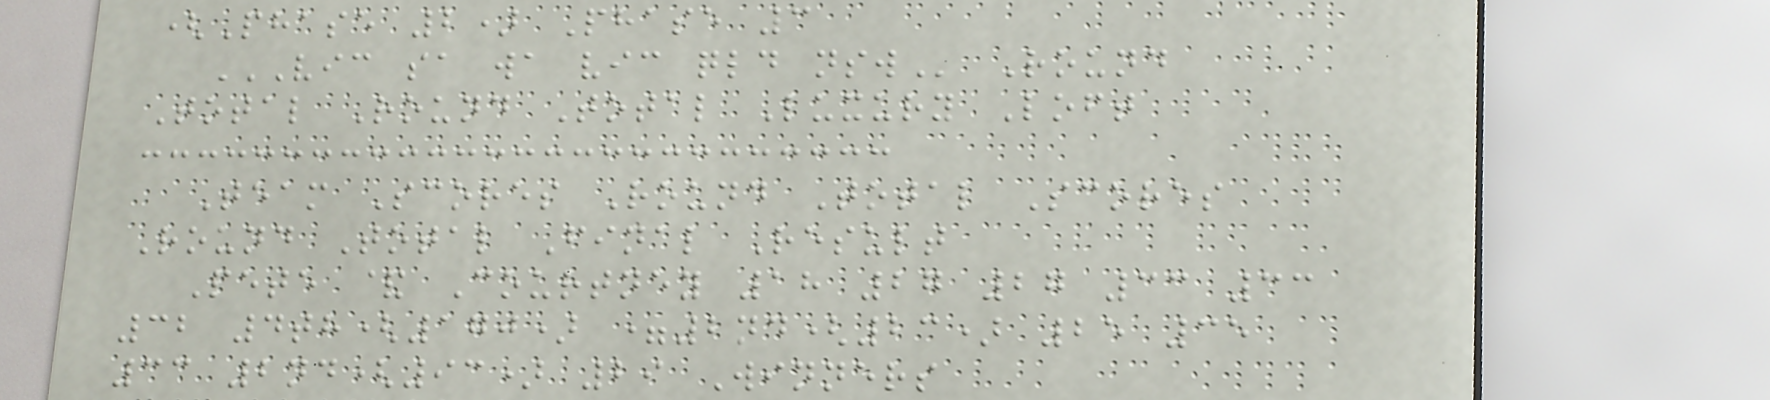(Phase 2) Phase 3
VIC SA WA VIC QLD NSW Round
Total Round Total Luxury Loft
Team Scores Round Total Scores
Round Total Final Result
Pete & Courtney 18 27 27 33 33
32 4th(170) =2nd(23) 25 35
33 2nd(93) 29 Winners
